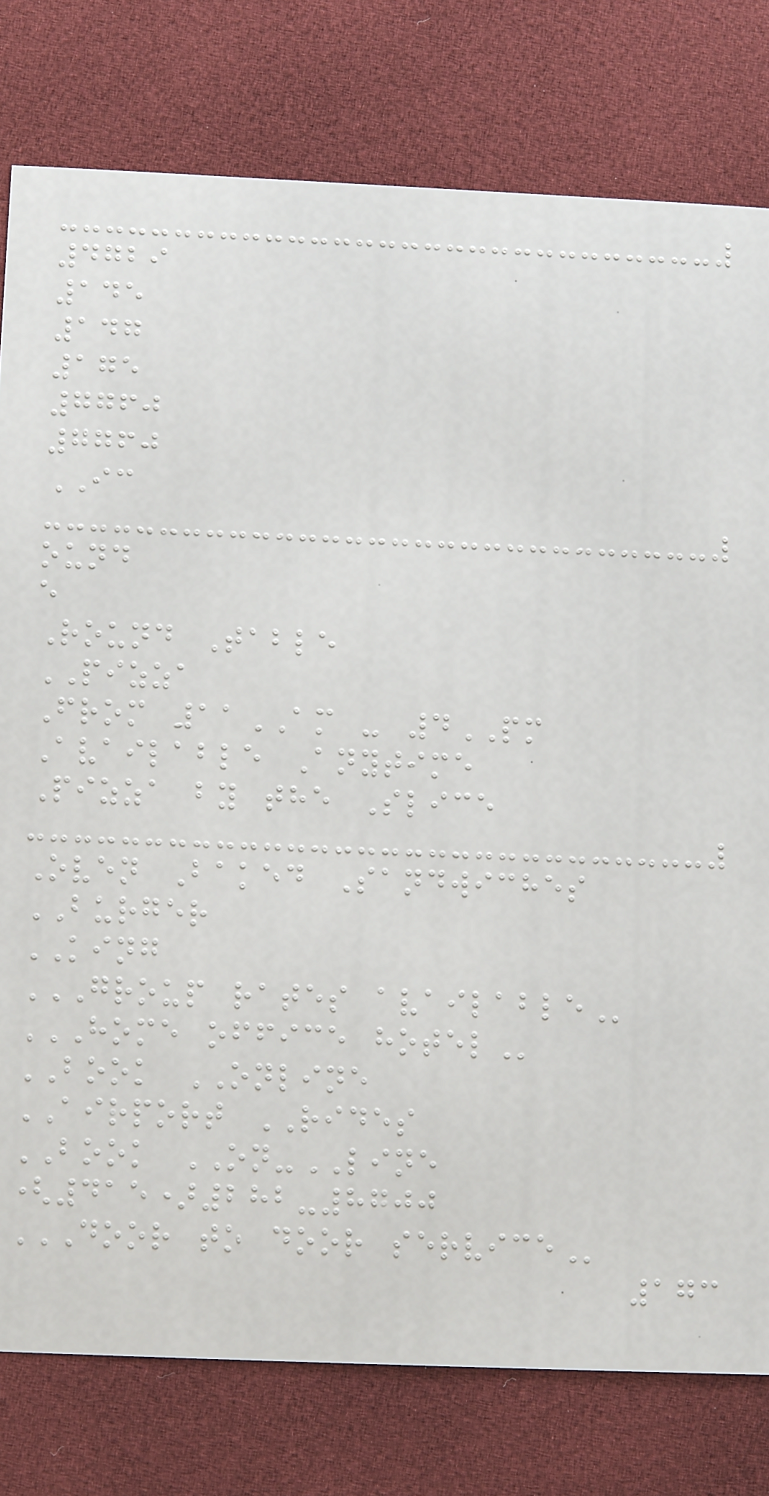4729
145
147
175
7760
7760
IC
ound
e
Round Table
PIZZA
From 11AM - 4PM
Available Anytime
Pizza by the Slice
Oven Baked Sandwiches
BURGER
KING
GROUP RATES AVAILABLE
HOME OFFICE HOTEL
BOOK ONLINE
AIRPORT RIDES
BOOK ON-LINE
(415)282-8700
DOOR TO DOOR SERVICE
173
